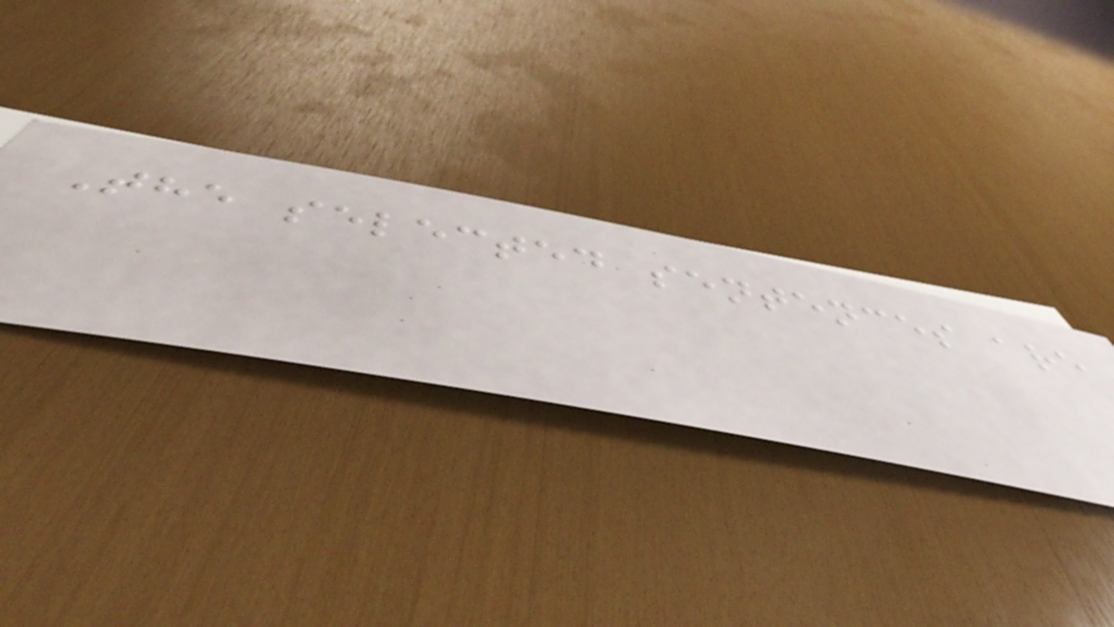The selected sentences are
